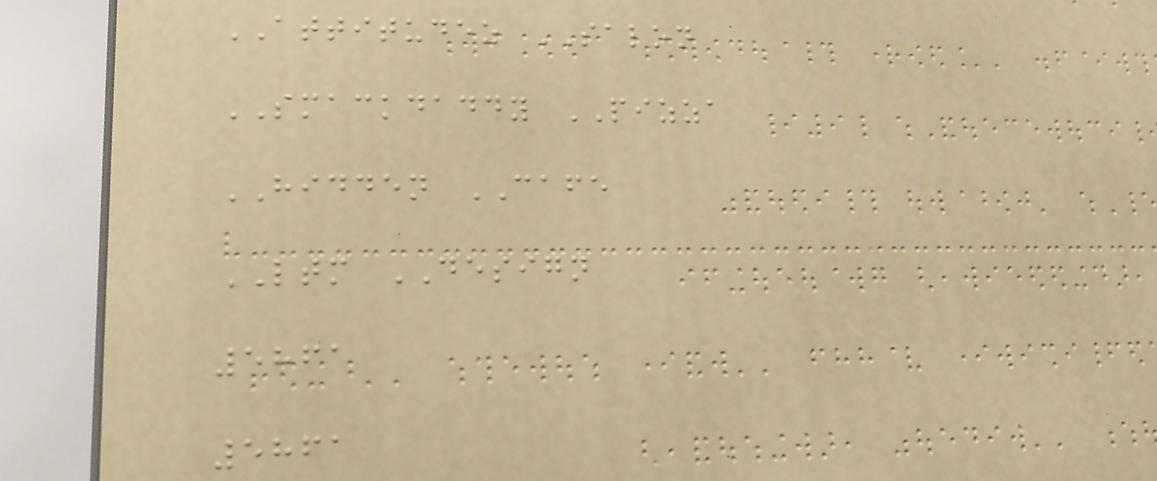ATTITUDEZ SALON
SMACKDADDY PIZZA
HIDDEN CAFE
LTM DESIGN
5861
5861
